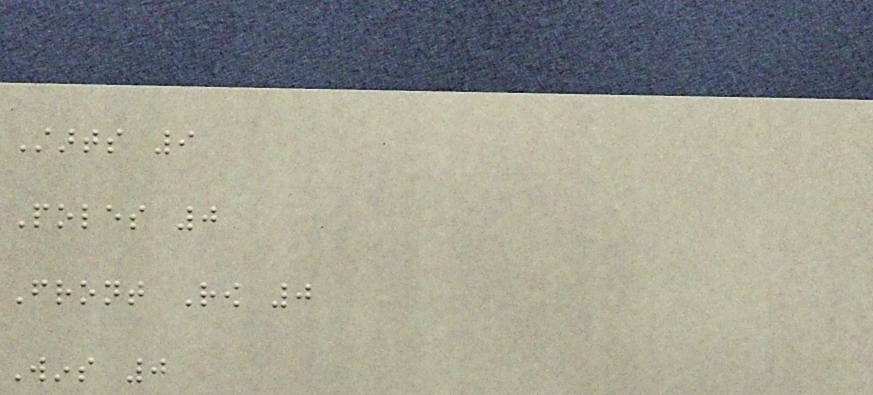Starts 9
Poles 0
Front Row 0
Wins 0
